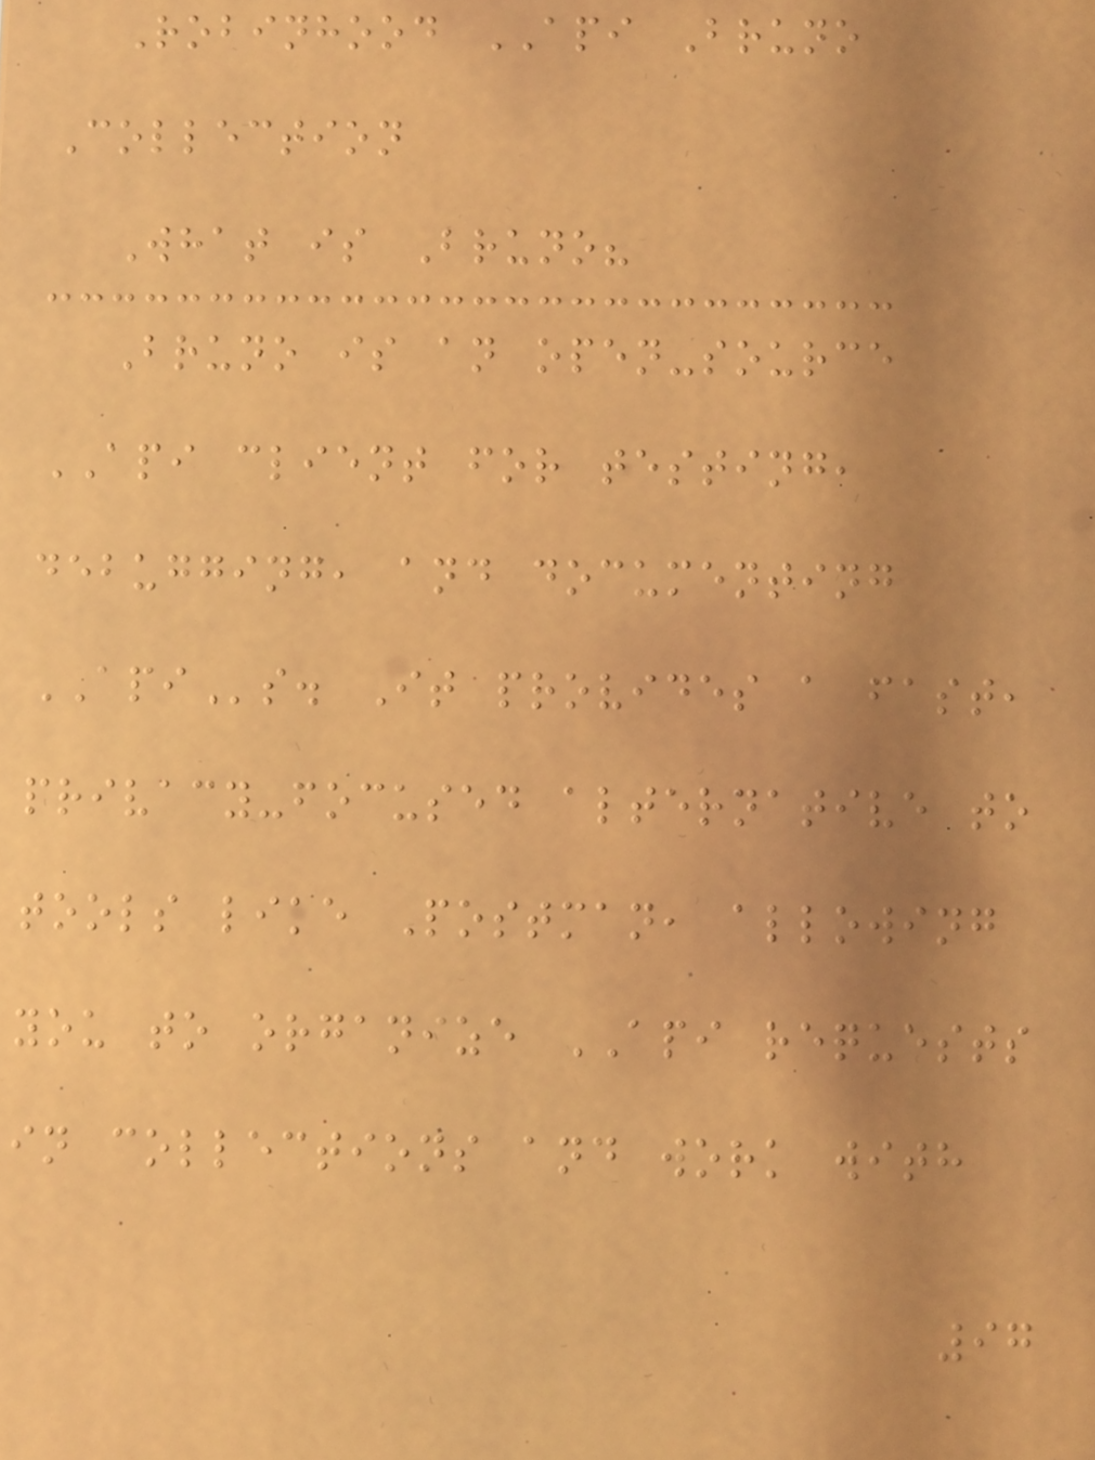Robinhood API Bruno
Collection
What is Bruno?
Bruno is an open-source
API client for testing,
debugging, and documenting
APIs. It provides a fast,
privacy-focused alternative to
tools like Postman, allowing
you to organize API requests
in collections and work with
97
